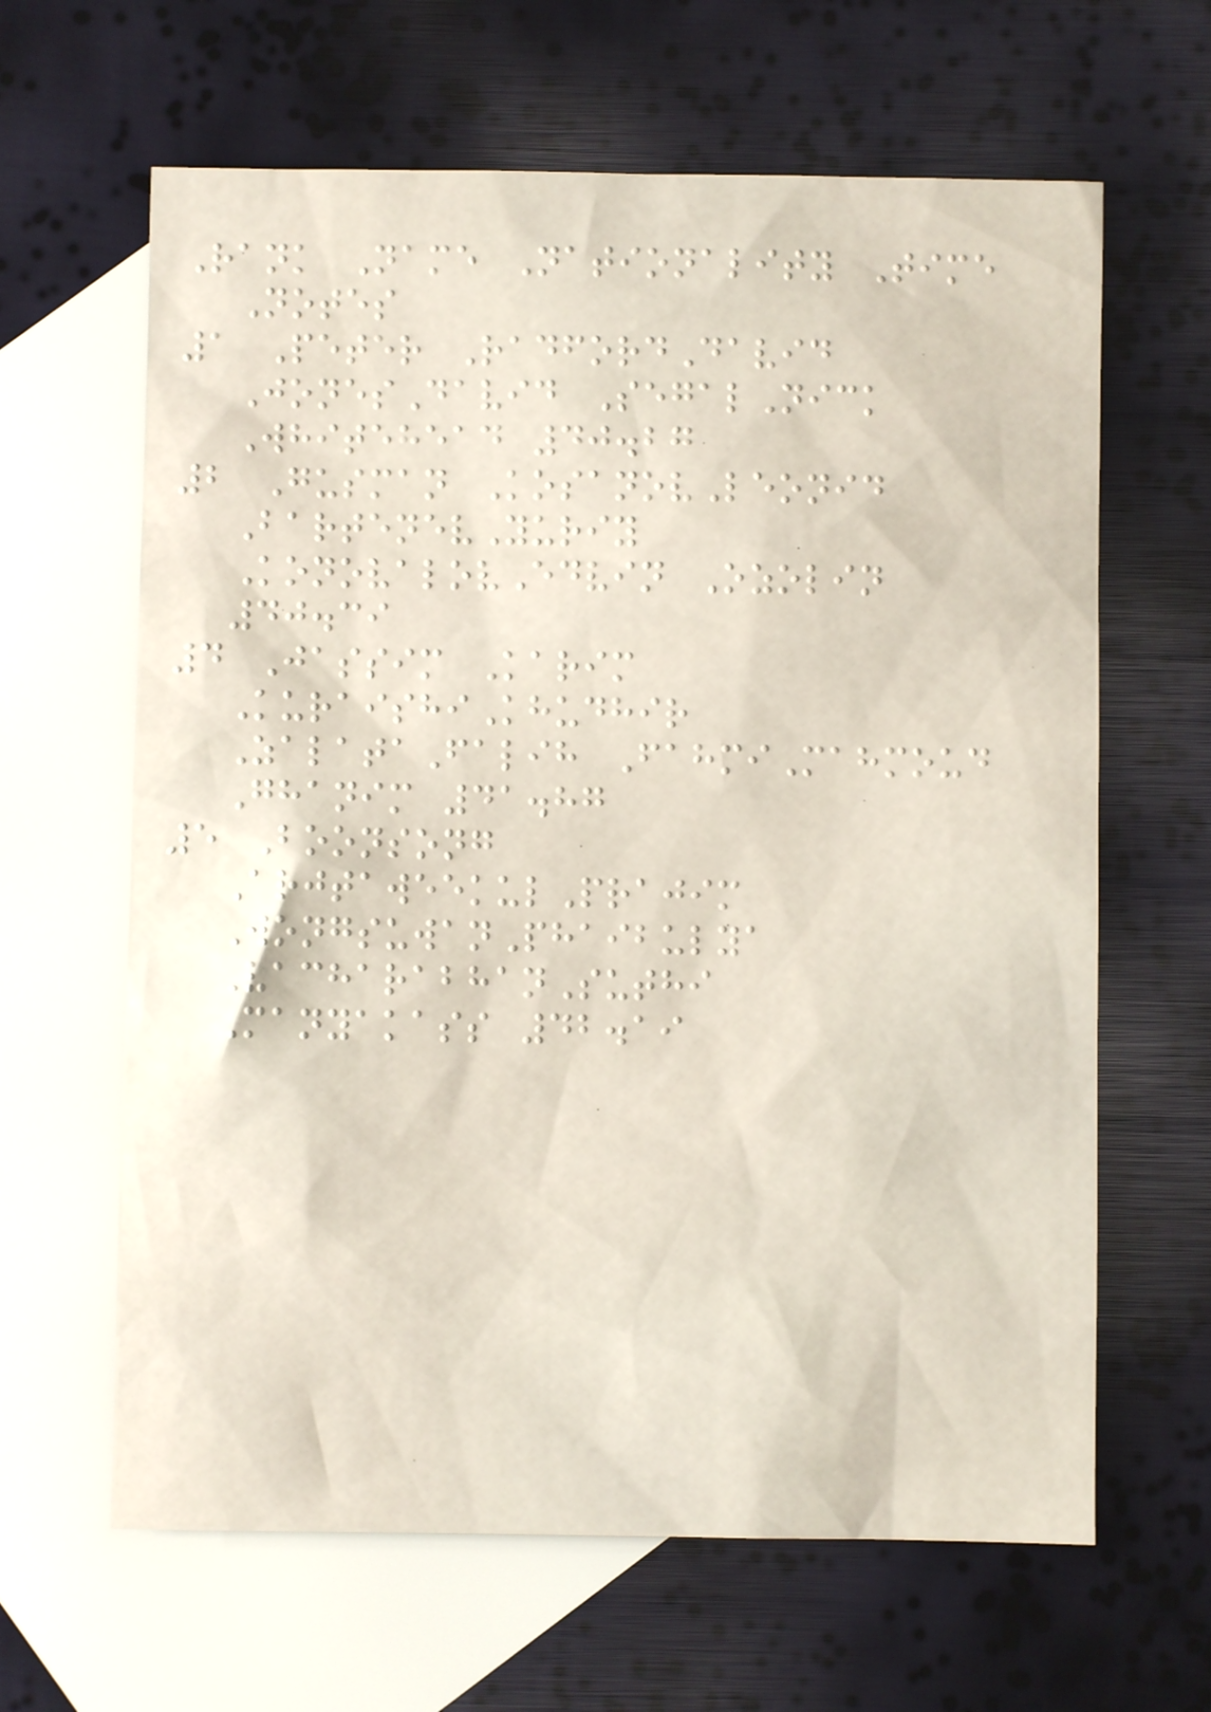Rank Name Nationality Time
Notes
1 Peter RadfordDavid
JonesDavid SegalNick
Whitehead 40.27
2 Gusman KosanovLeonid
BartenevYuriy
KonovalovEdvin Ozolin
40.39
4 Jassim Karim
KuraishiKhudhir
ZalataFalih FahmiMahmoud
Ghanim 41.87
5 Boonsong
ArjtaweekulPrajim
WongsuwanPhaibulya
VacharabhanSuthi
Manyakass 42.19
